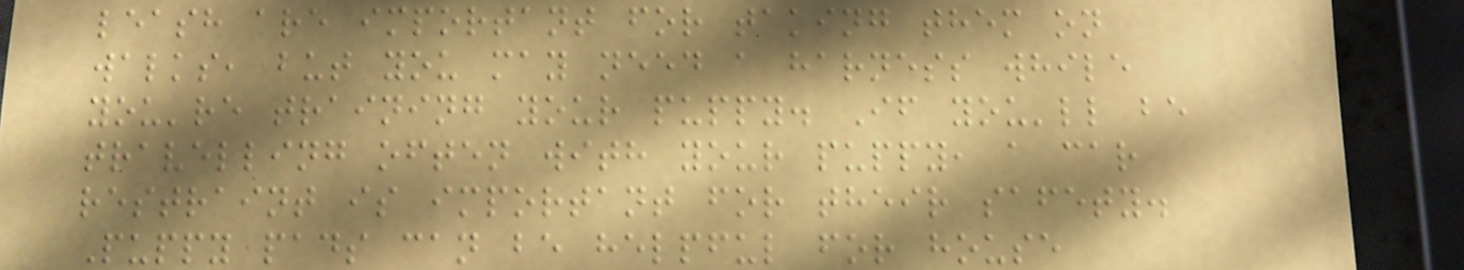leash are important for taking them on
walks, but you may need a harness while
you're training your puppy. If you'll be
travelling often with your puppy, a car
restraint is important for their safety.
Puppy pads can be helpful for house
